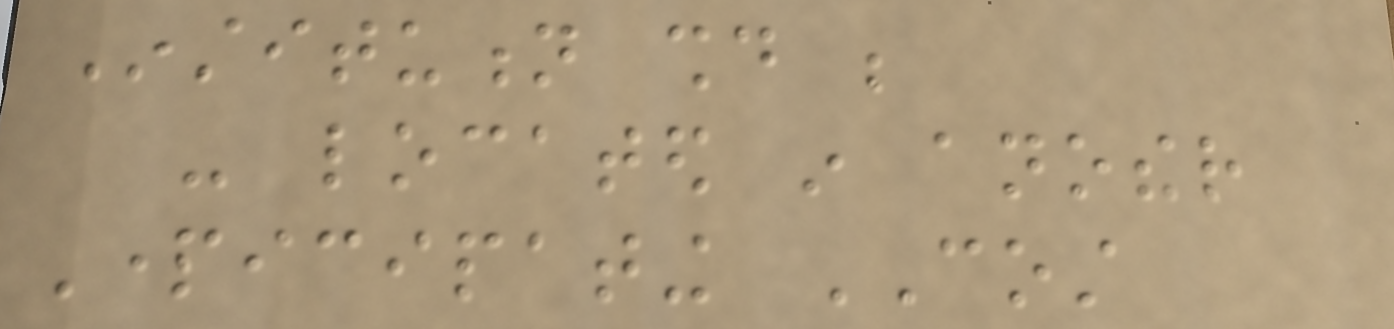Institution should be
- located in another
Participating COST
